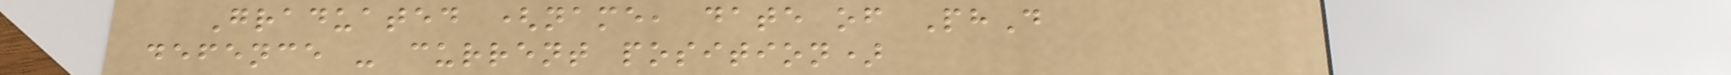Graduated (name, date of PhD
defence - current position)
